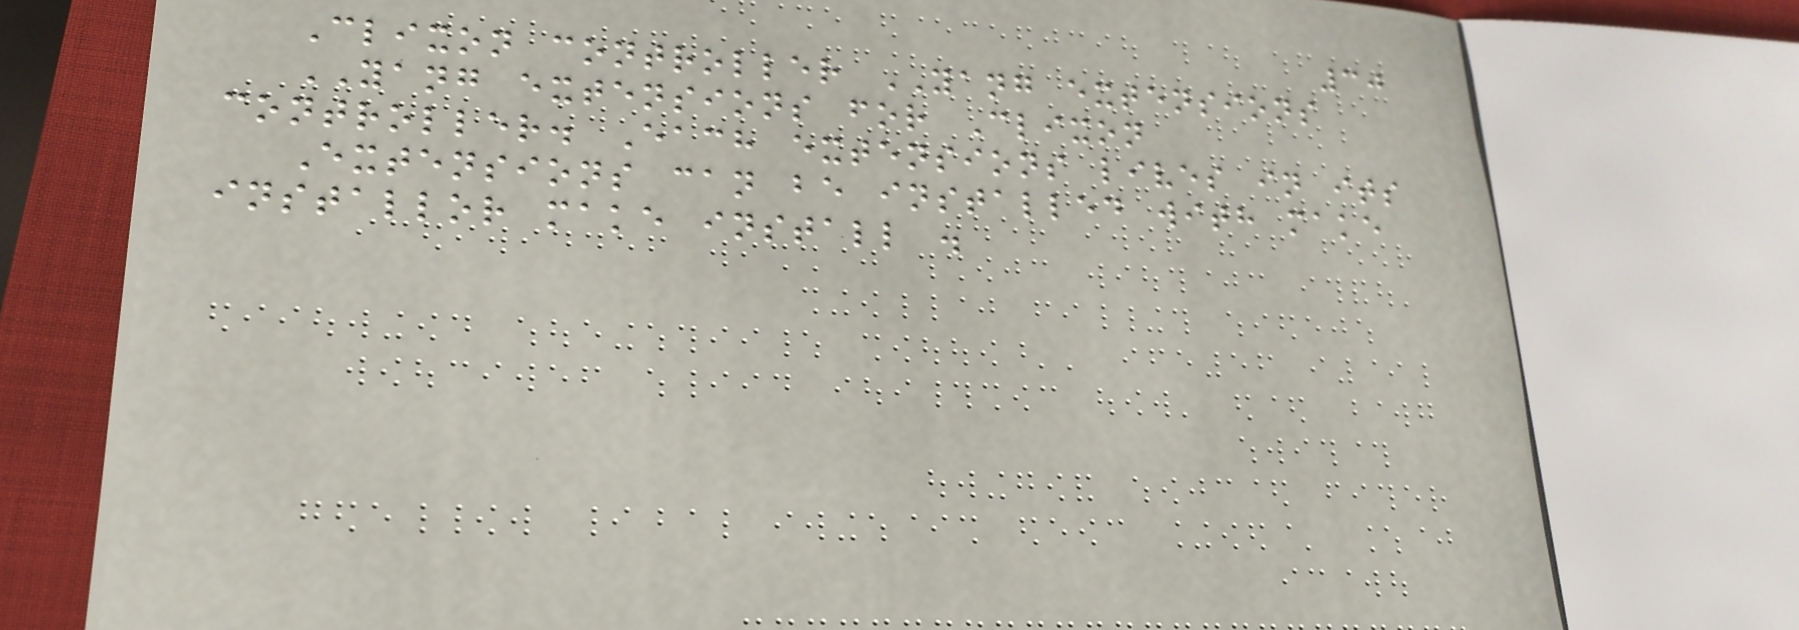30
Clixon controller YANG extensions
YANG extensions for Clixon
controller. Each extensions lives in its
Extensions can be installed with make
installor make install .
